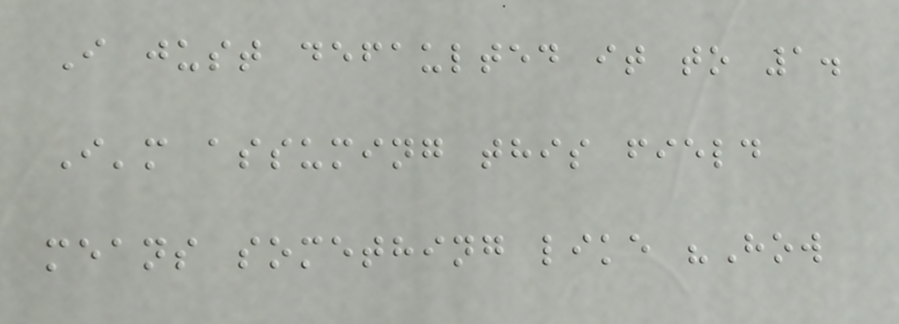I just defaulted it to 1.
I'm assuming this field
means something like "How
